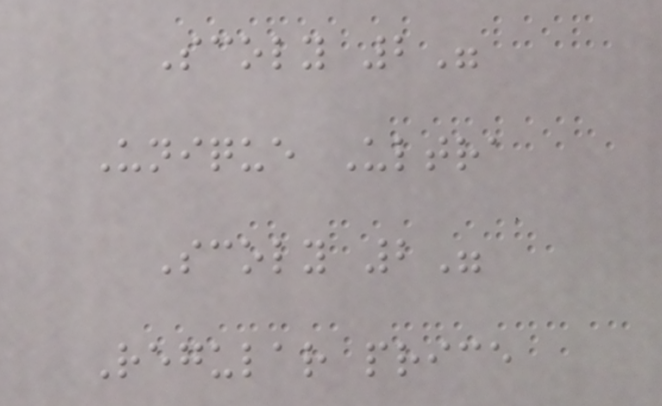Scoly 2"
Unique Ultra
Scoly 2"
Regular price
